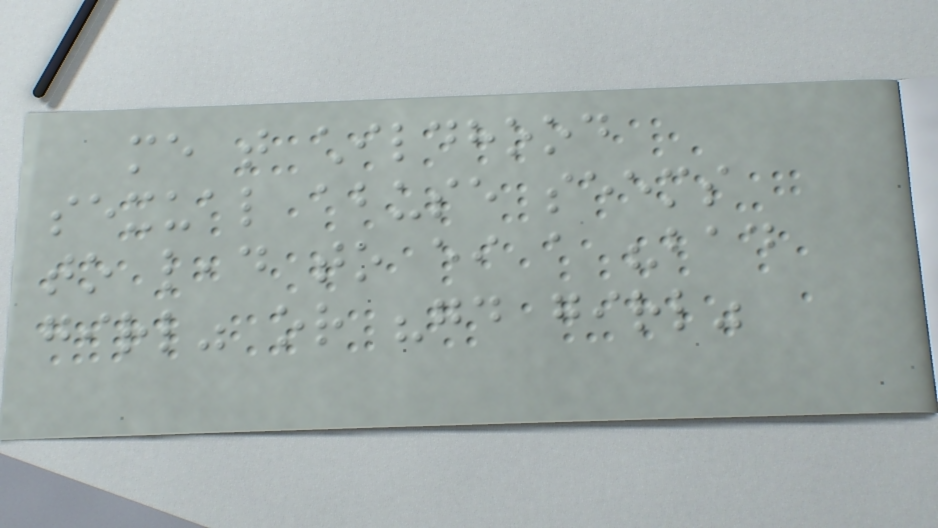me that childhood
sexual abuse seems
to lead to either a "bad
girl" or "good girl"
